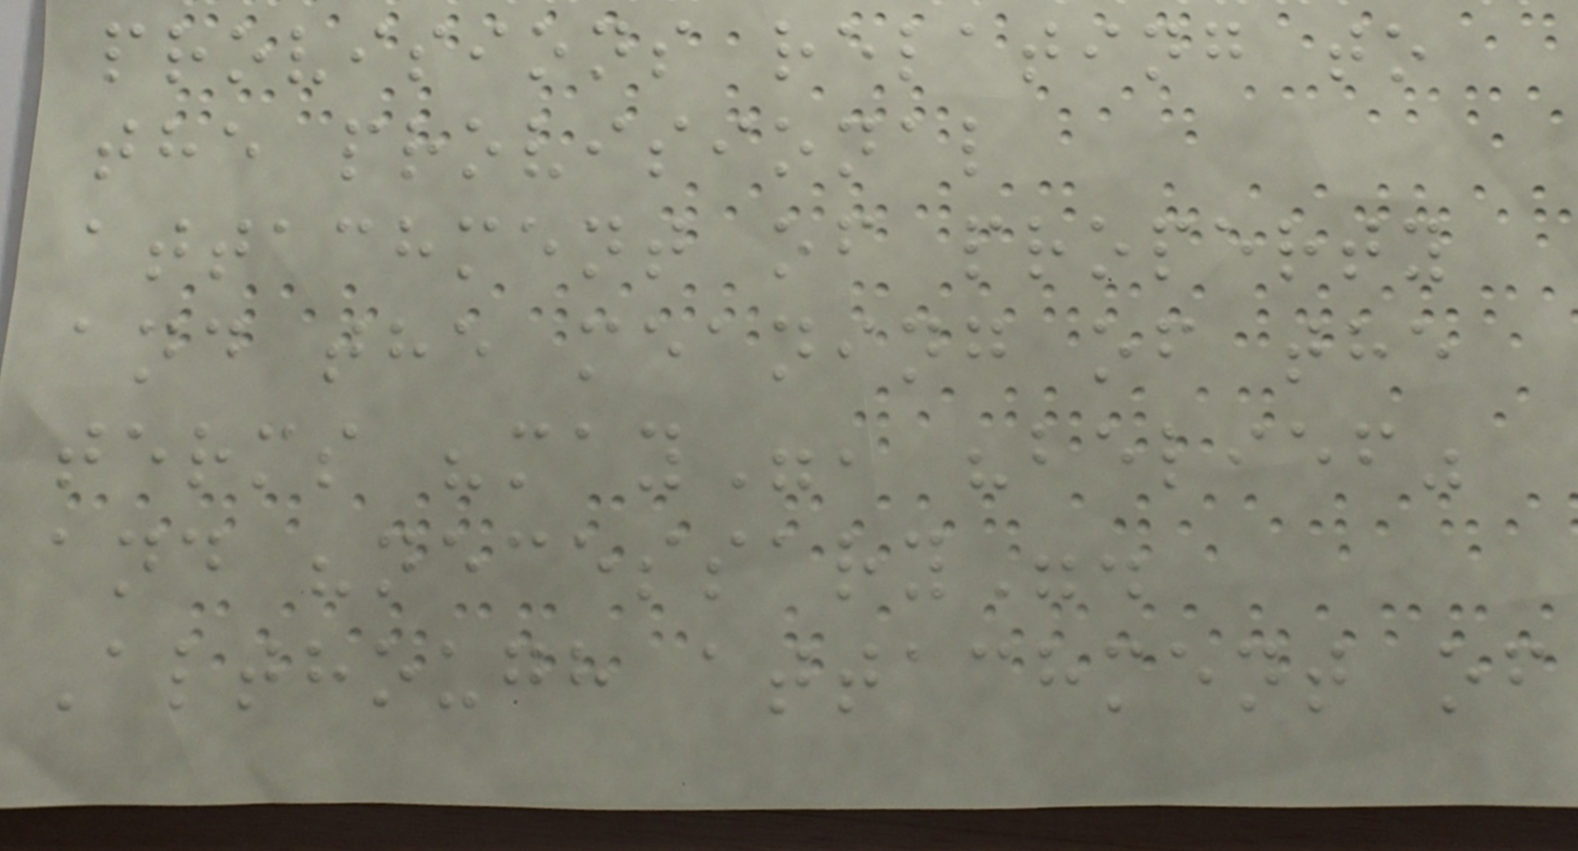provisions relating to
the provisional
attachment of property
and the meaning of the
terms "may", "belief"
and "necessary".
Although attachment of
